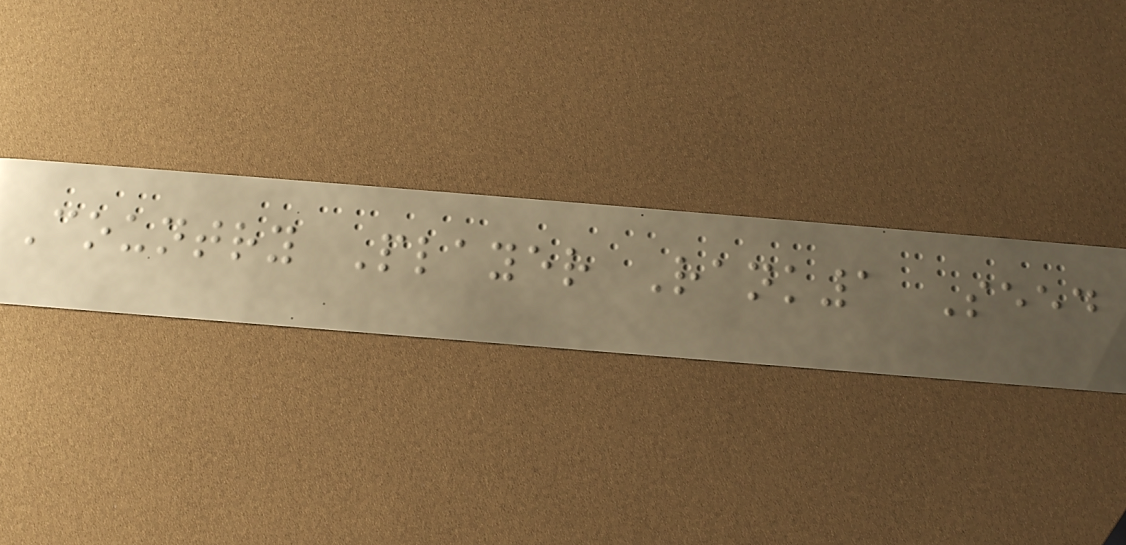Country Player Rank1 Seed
